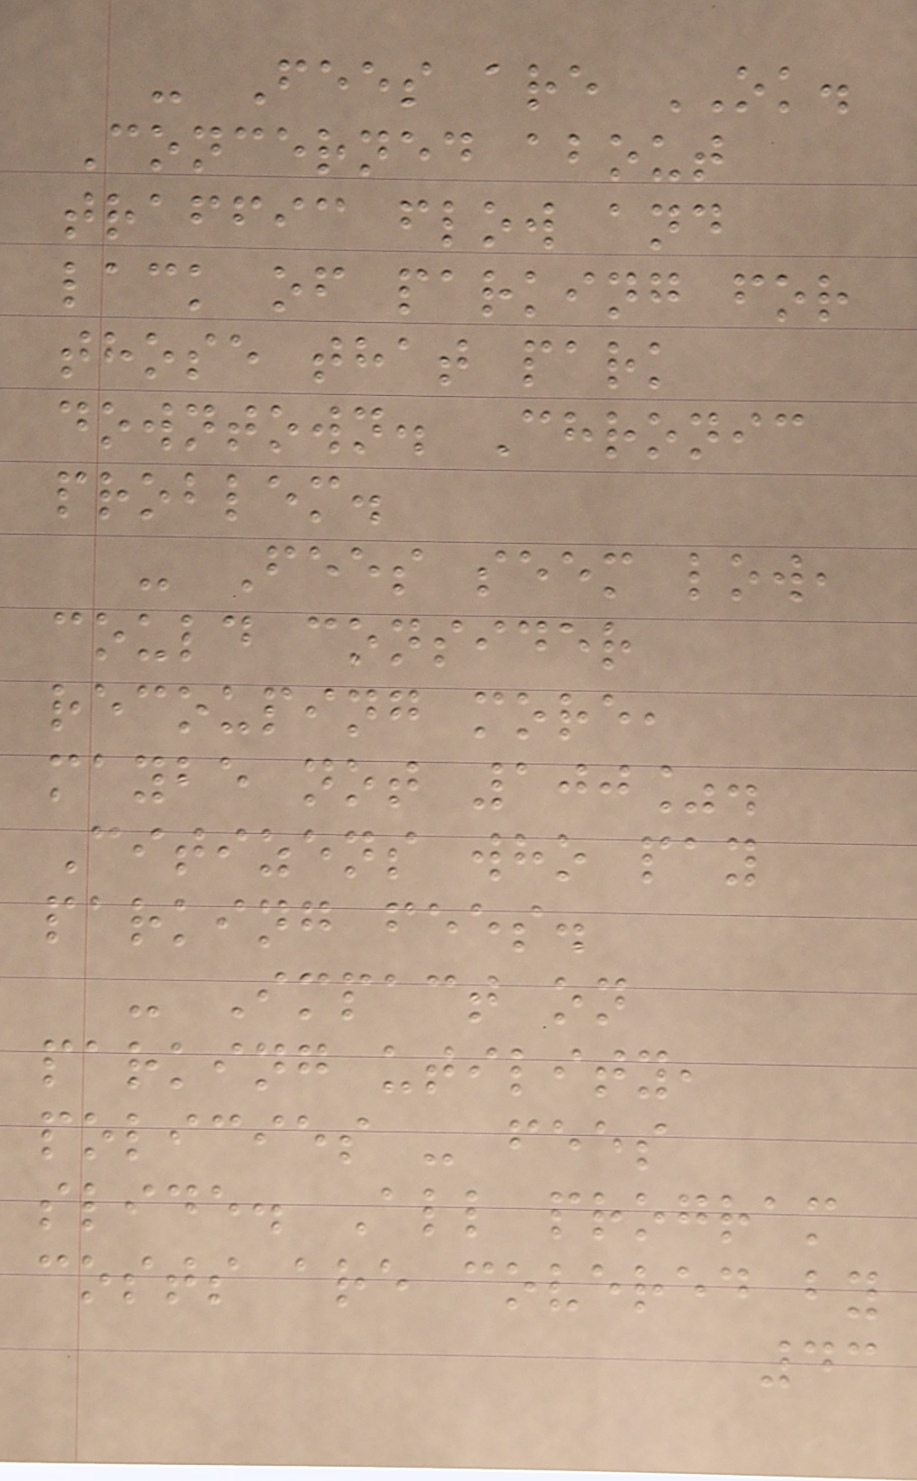- Fees are OK.
Concerned about
traffic flow and
lack of parking for
those that park
downtown. Chronic
problem.
- Fees seem low,
could consider
recouping more,
maybe not 100%.
Citizens who pay
parking fees.
- Impact on
parking utility,
policies - fees
slide. All program
costs are covered by
43
